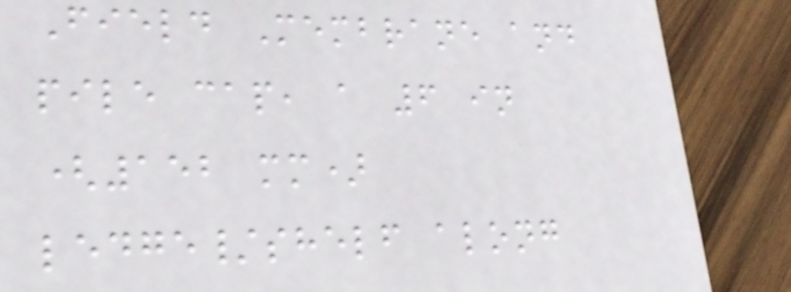Field Membrane and
pile cap, a 6 in
(152 mm)
ledge/shelf along
